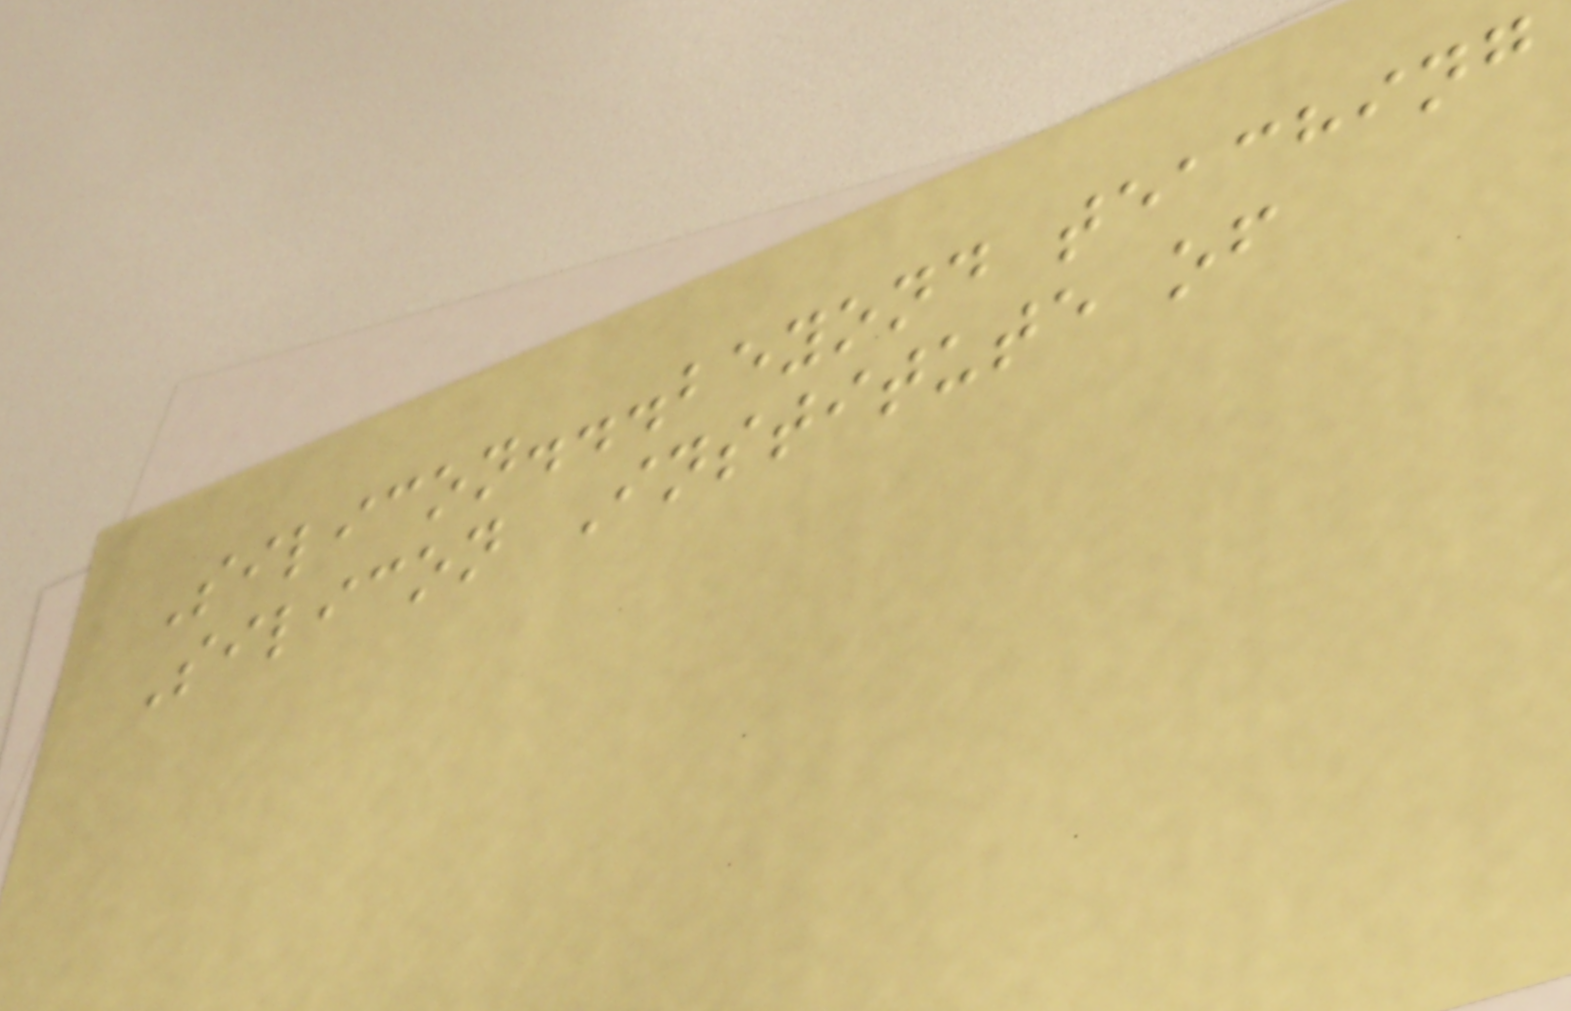Silicon...beyond teaching
Silicon Institute of
